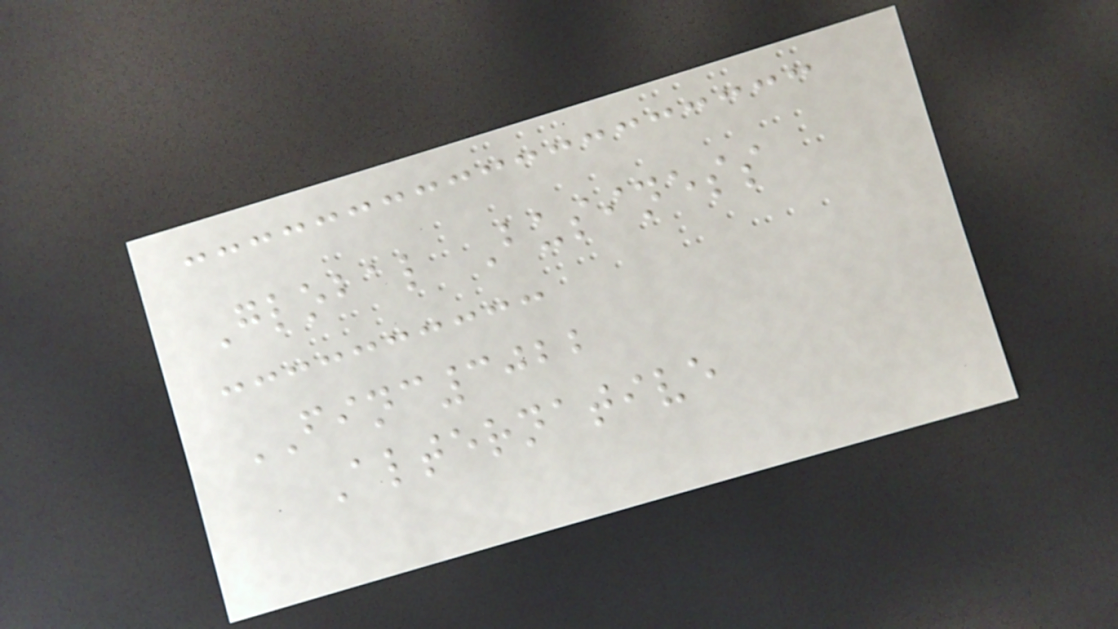Global Business
FINC3022
Alternative
